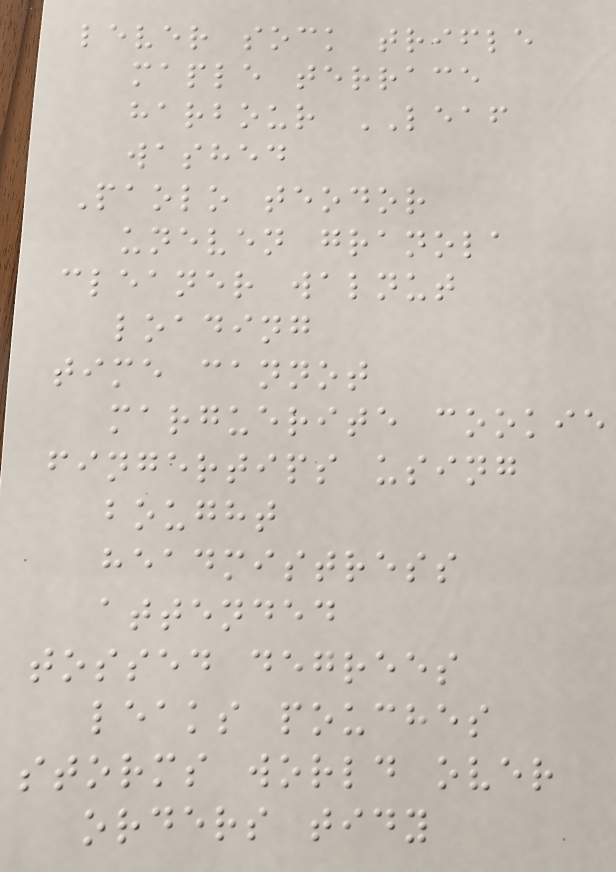lever sock trifle
maple terrace
harbour LEAF
washed
Paolo teodor
uneven granola
cleaner walnut
loading
time cannot
marguerite cookie
fingertips using
bought
headmistress
attended
tossed degrees
leaks pouches
storms world over
orders tidy
